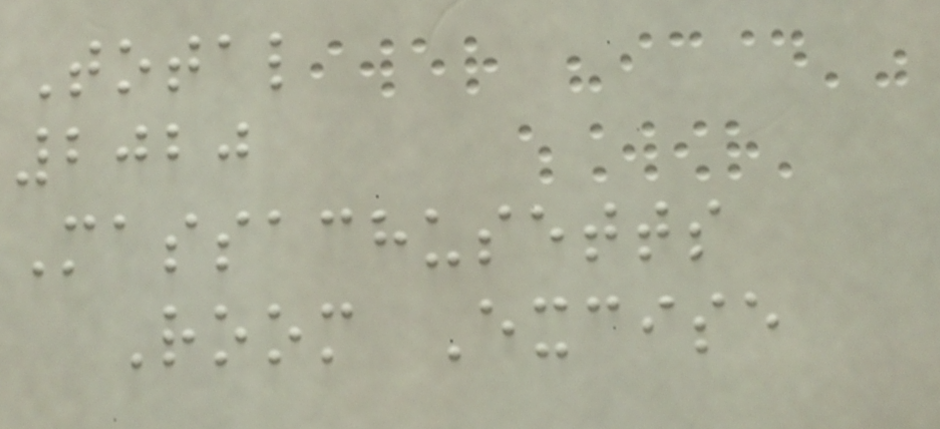Total
2020
Massachusetts
Room Excise
